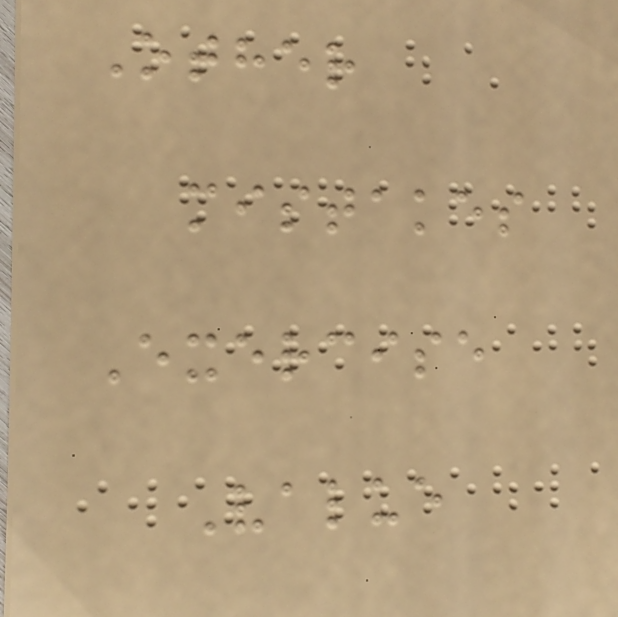Other
mistakes
Exercise
Value
